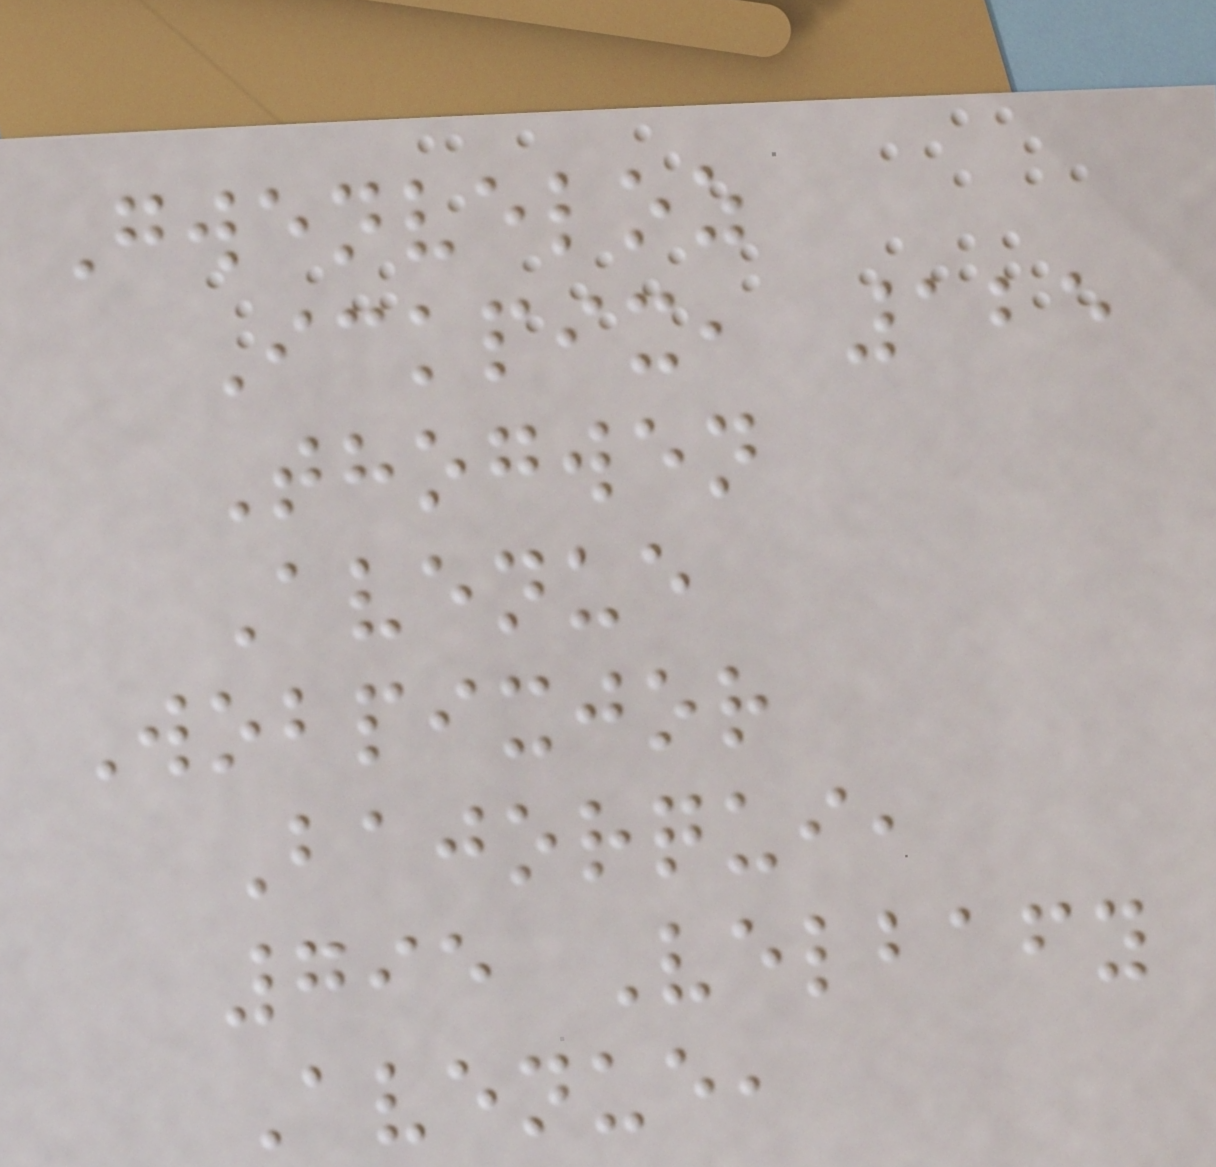Gwenveloz
Ickpix, 125
Thogwen
Avenue
Wobpixjor
Bajorqui,
795 Velbafy
Avenue,
